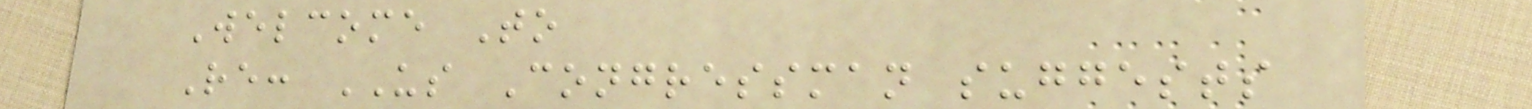Welcome To
Re: US Congressman suggests
